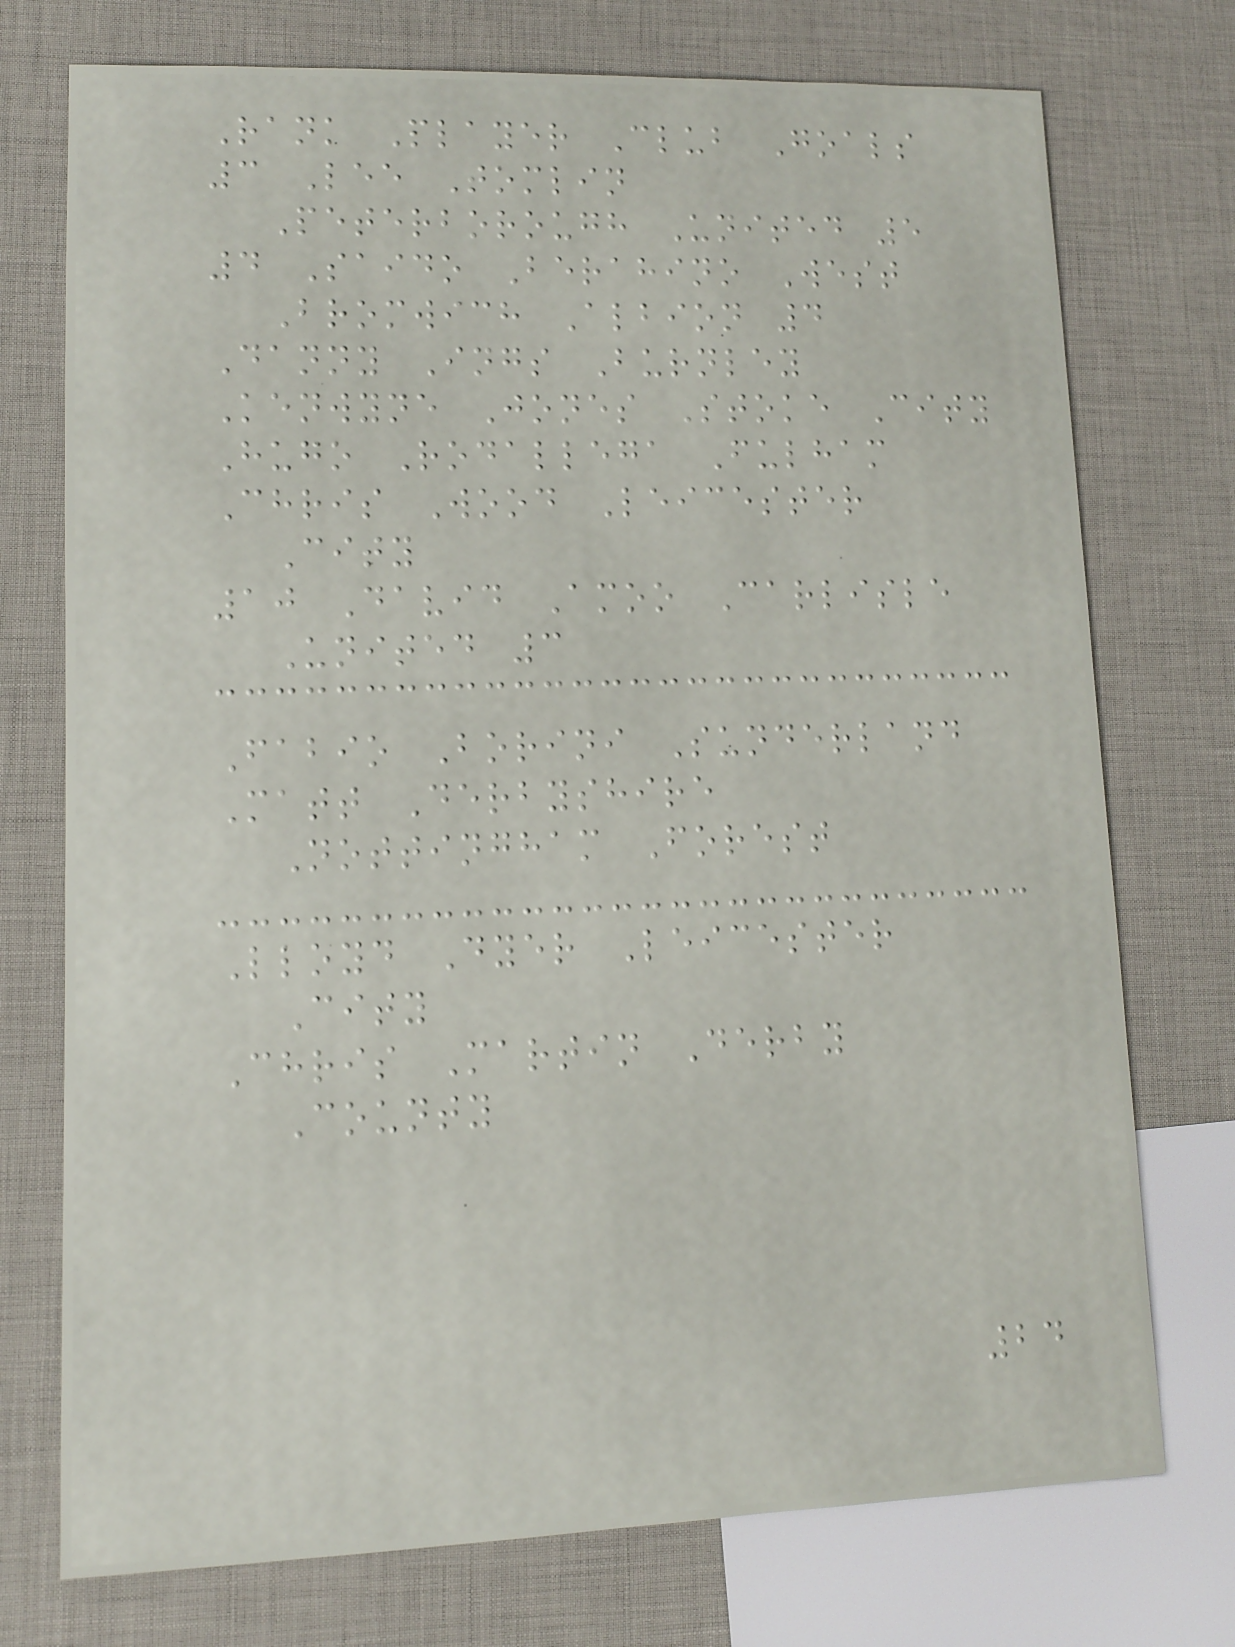Rank Player Club Goals
3 Lee Tomlin
Peterborough United 5
4 Saido Berahino West
Bromwich Albion 4
Danny Ings Burnley
Kenwyne Jones Stoke City
Hugo Rodallega Fulham
Chris Wood Leicester
City
10 David Amoo Carlisle
United 3
Fabio Borini Sunderland
Matt Derbyshire
Nottingham Forest
Lloyd Dyer Leicester
City
Chris Martin Derby
County
24
